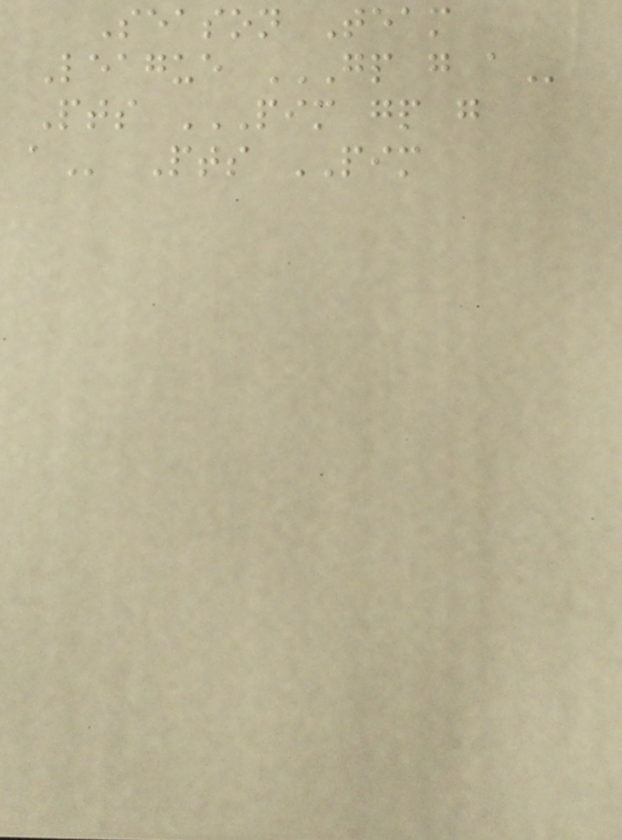Season Team
League GP G A
Pts PIM GP G
A Pts PIM
